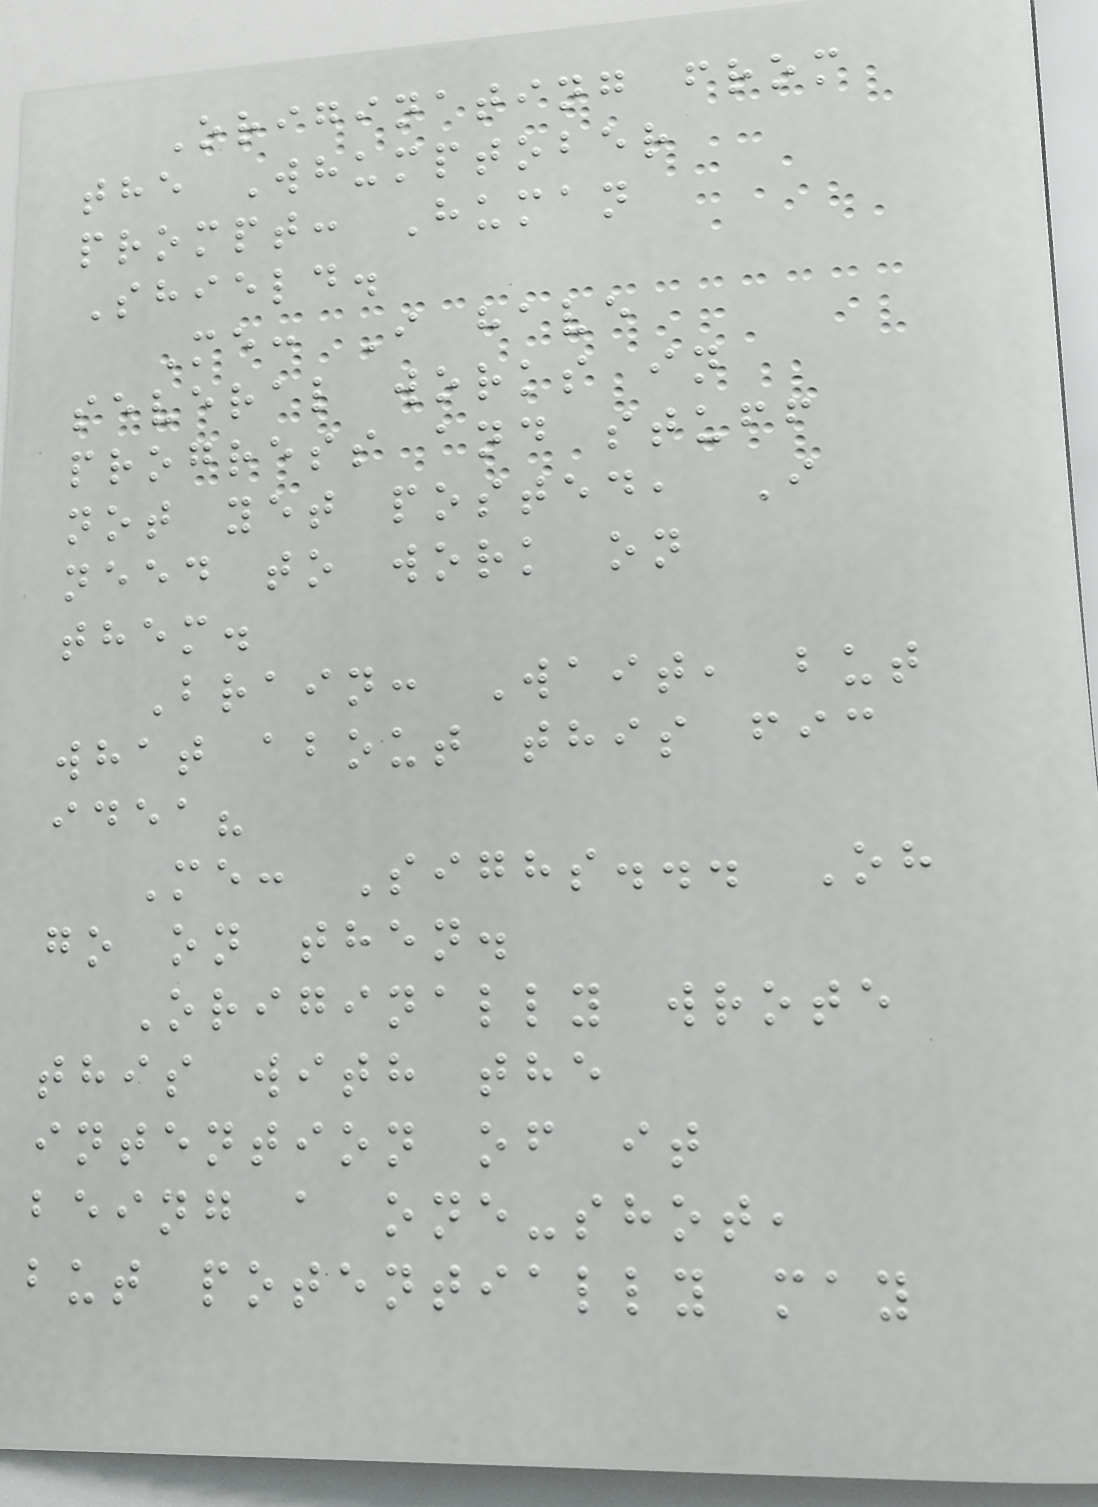Originating from
the Whumptober
prompt: Human
Shield.
Me: I have
several works in
progress and stuff
not yet posted, I
need to work on
them.
Brain: Wait, but
what about this fic
idea?
Me: Sighs... Oh
go on then.
Originally wrote
this with the
intention of it
being a one-shot,
but potentially may
